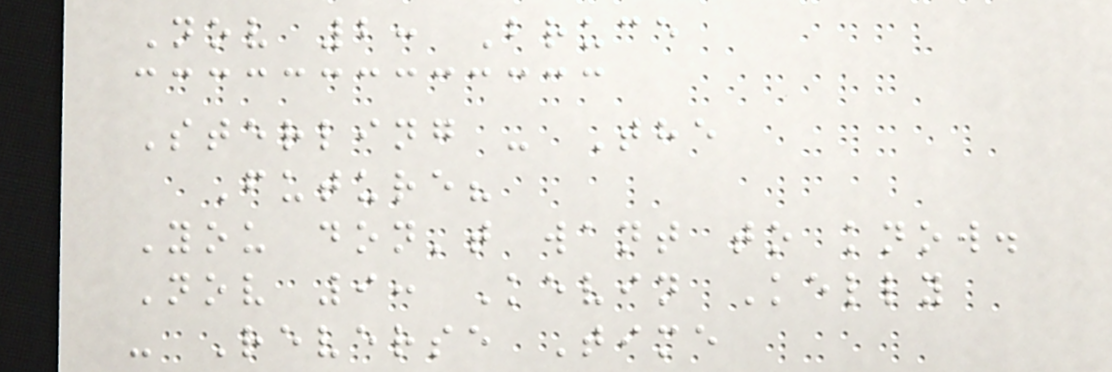Nov 2: Bruce
Sterling - The
Future?
You don't want to know.
Nov 9: Kevin Kelly
- Reverse Time
